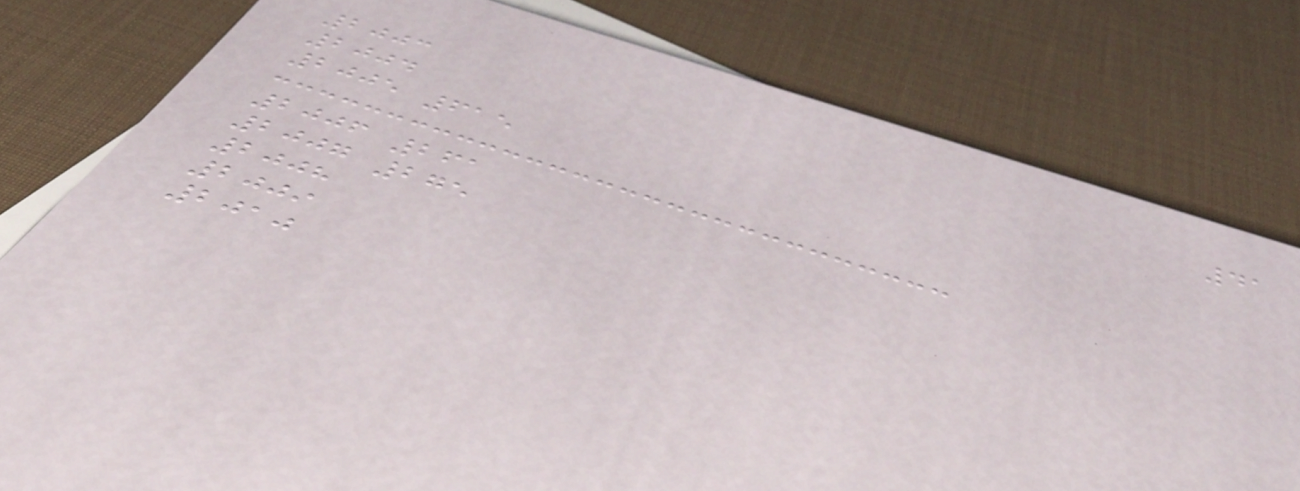41
2003
2004
2005 615
2006 261
2007 275
2008
2009
2010
